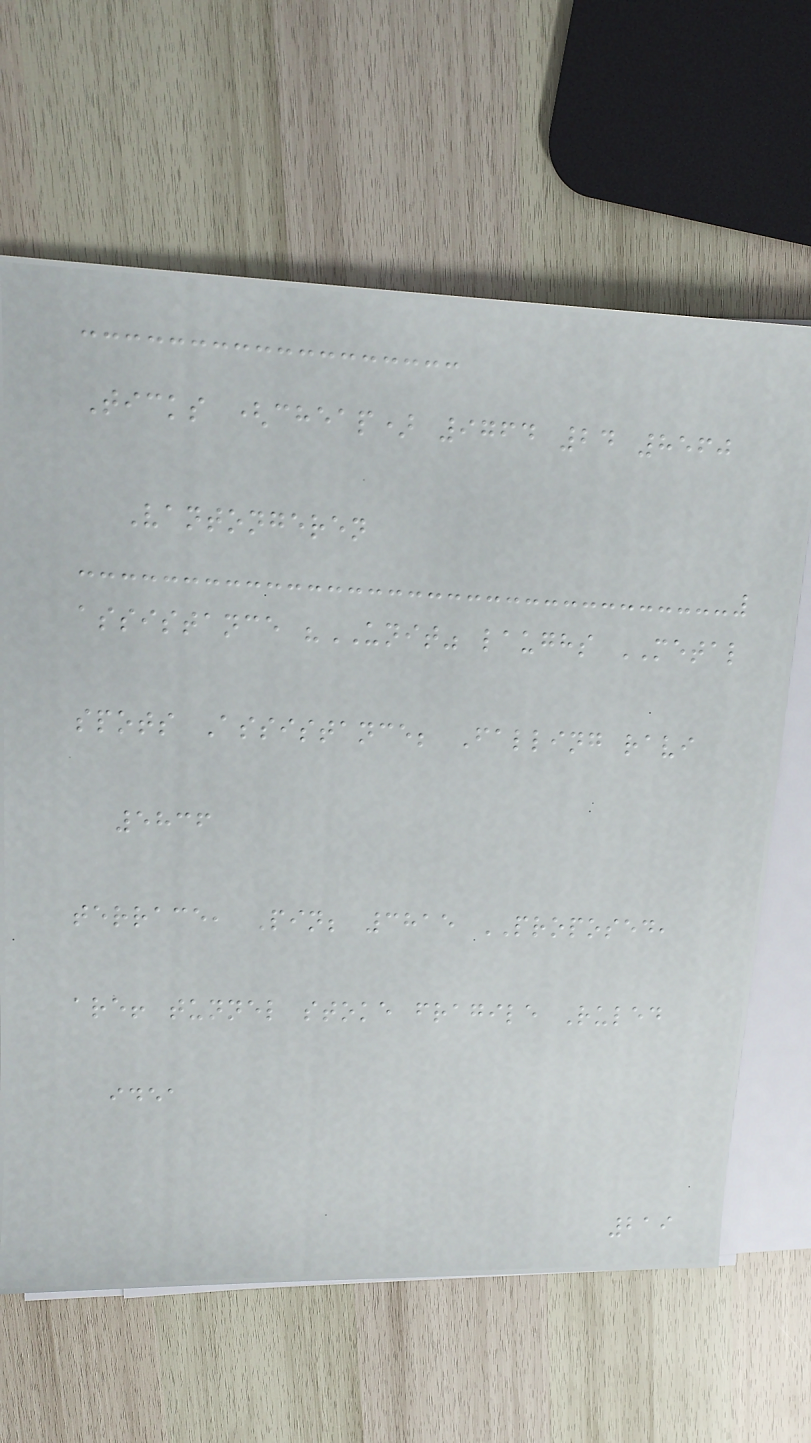Ticks (cheap) 9764 24 8560
Vantongeren
assistance "UNIT" laughs METAL
spots Assistance; Falling ravi
5836
terrace, Pin; 3815 PROPOSED,
are! tunnel stoke fragile Ruled
idea
219
